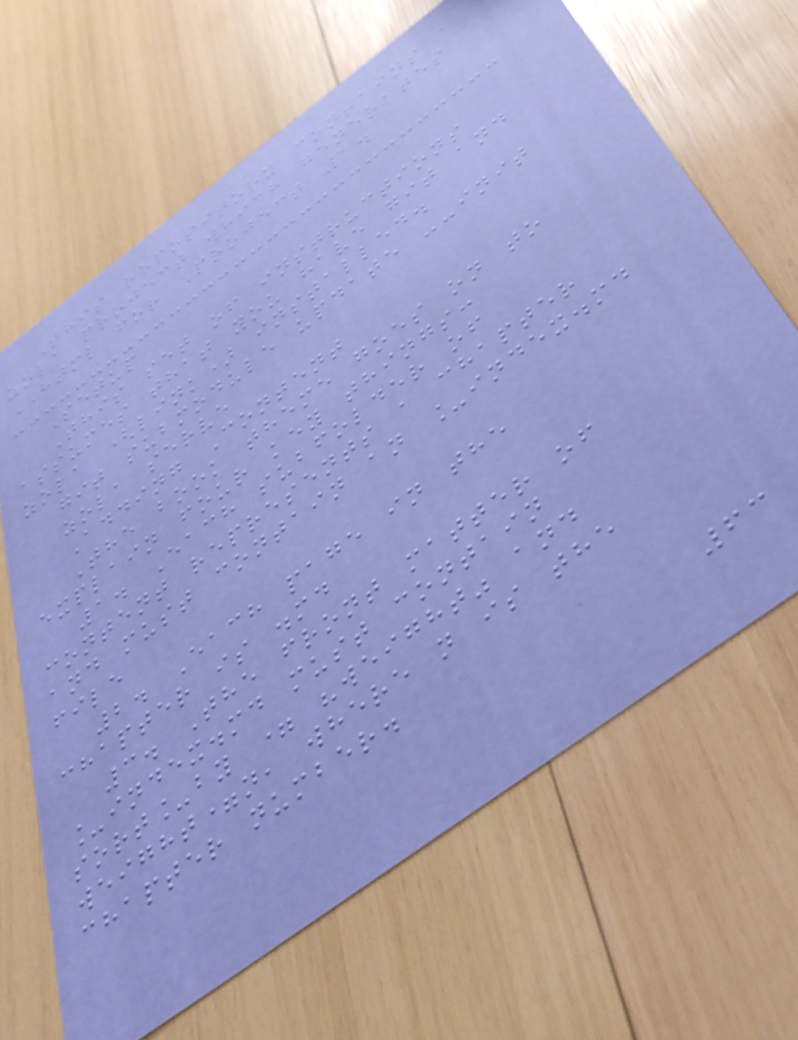This repository contains a
zola project which generates
HTML for Project 1.
Setup
This set of instructions
assumes that you have git and
zola (link) installed.
git submodule update --init
zola serve
Adding Content
The book theme goes on to
explain four key things:
1. Each subfolder of
content represents a chapter
and must contain an _index.md
file
2. Each page in the
chapter is .md
3. The front matter of
_index.md must contain
sort_by = "weight" and
weight=n, where n is the
chapter number.
63
